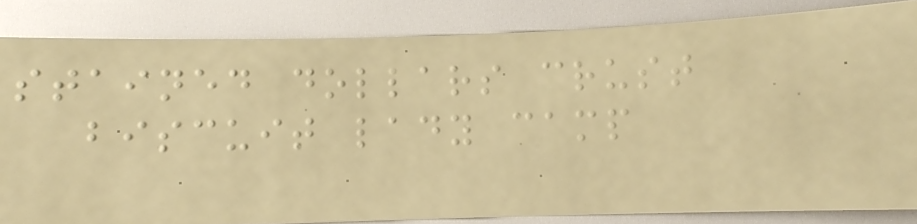stained dollars crust
biscuit lady camp
